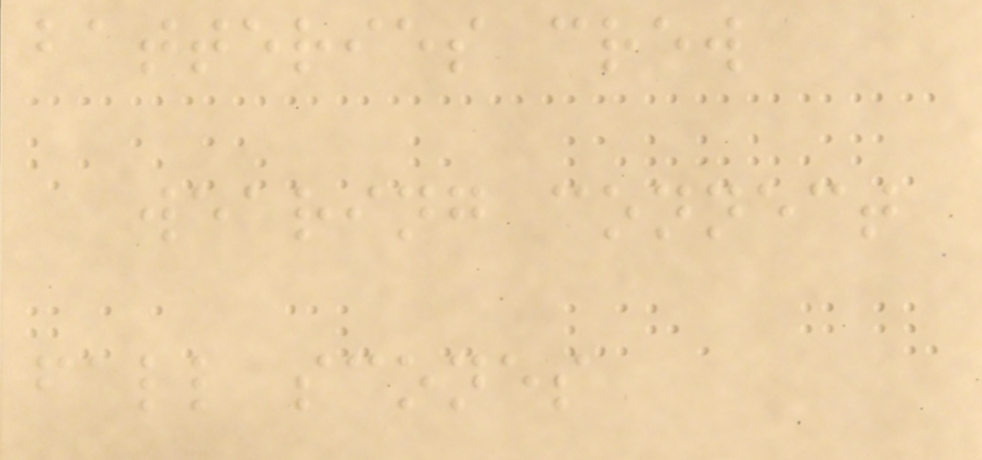batteries crew
wearing connect
fall scones
